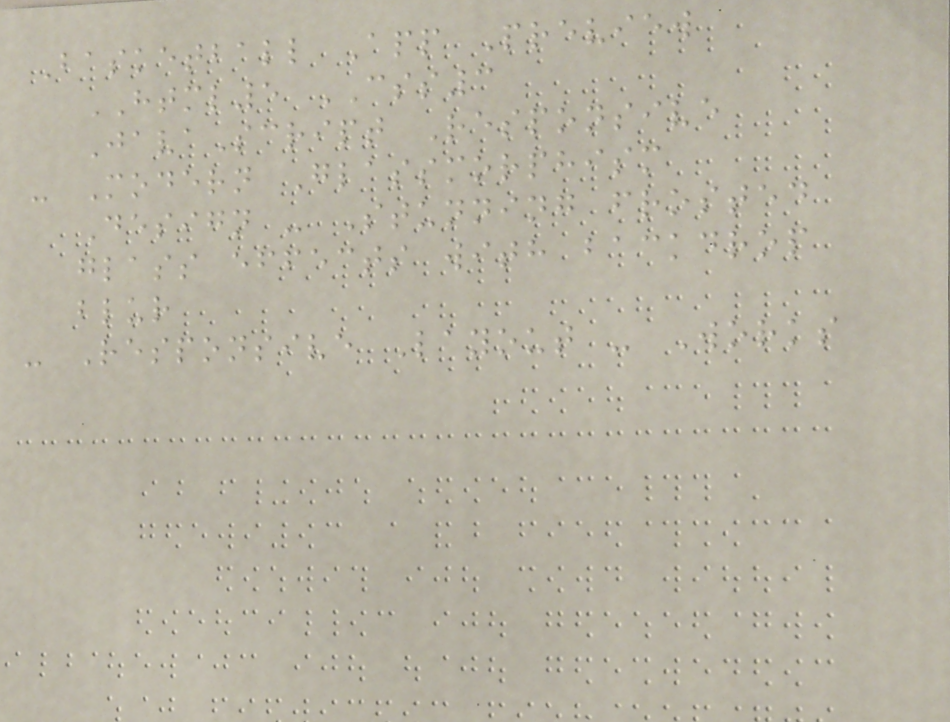Basketball App Preview
HTML5 CSS3
JavaScript Responsive
- Modern Glassmorphism
Design - Stunning frosted
glass effects with backdrop
blur
- Responsive Layout - Works
